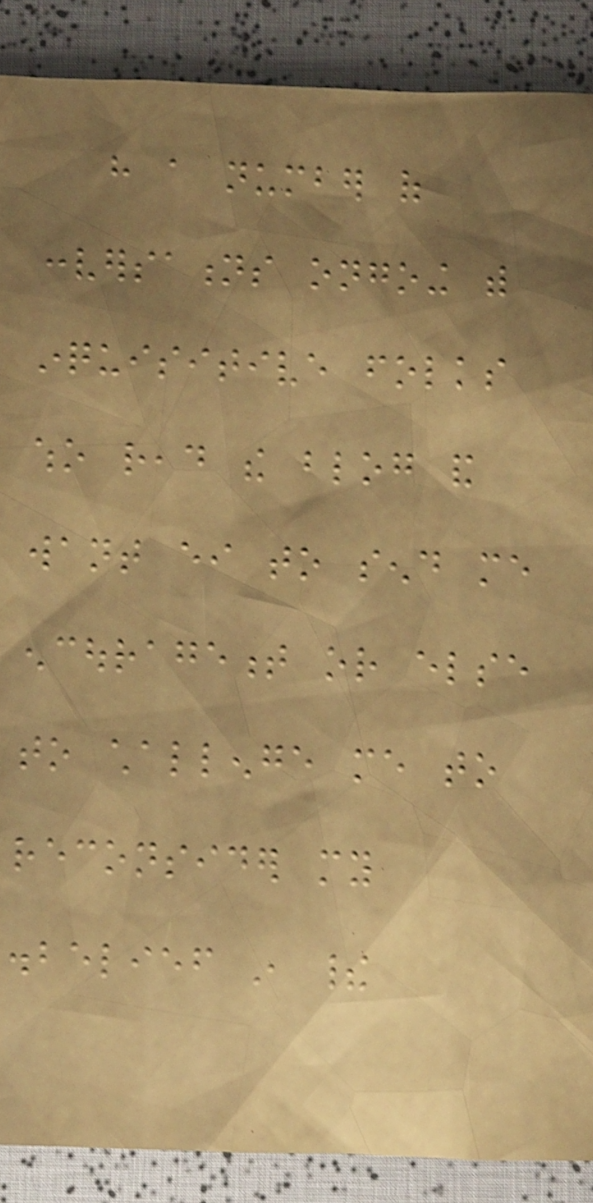have a number of
conversations ongoing with
inquisitive folks
who read the blog and
want either to send me
encouragement or else
to challenge me to
reconsider my
disbelief in their
